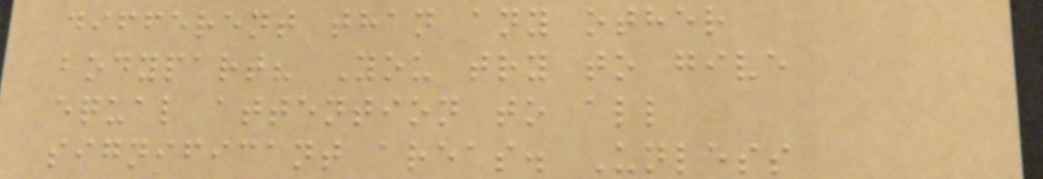different than any other
bodypart? You try to give
equal attention to all
significant areas. Unless
